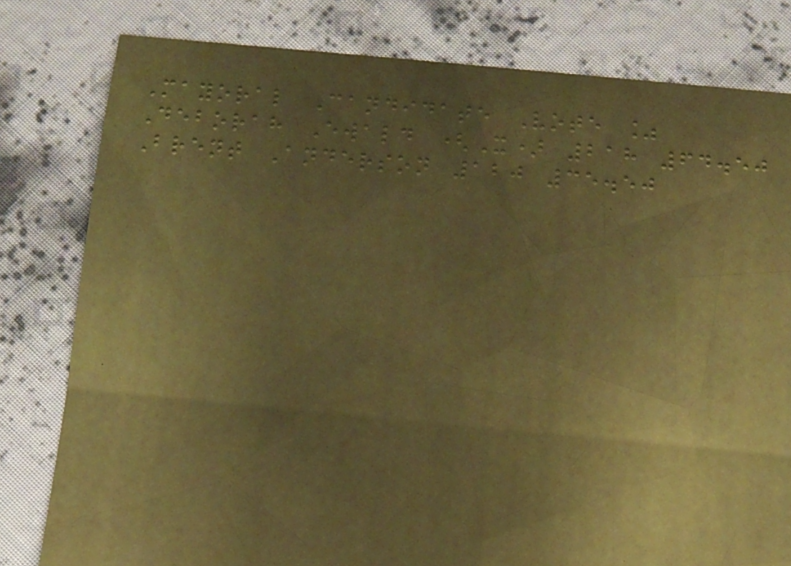Mayoral Candidate Vote %
Deborah Ewald (X) 218 64.50
Brent Anderson 120 35.50
